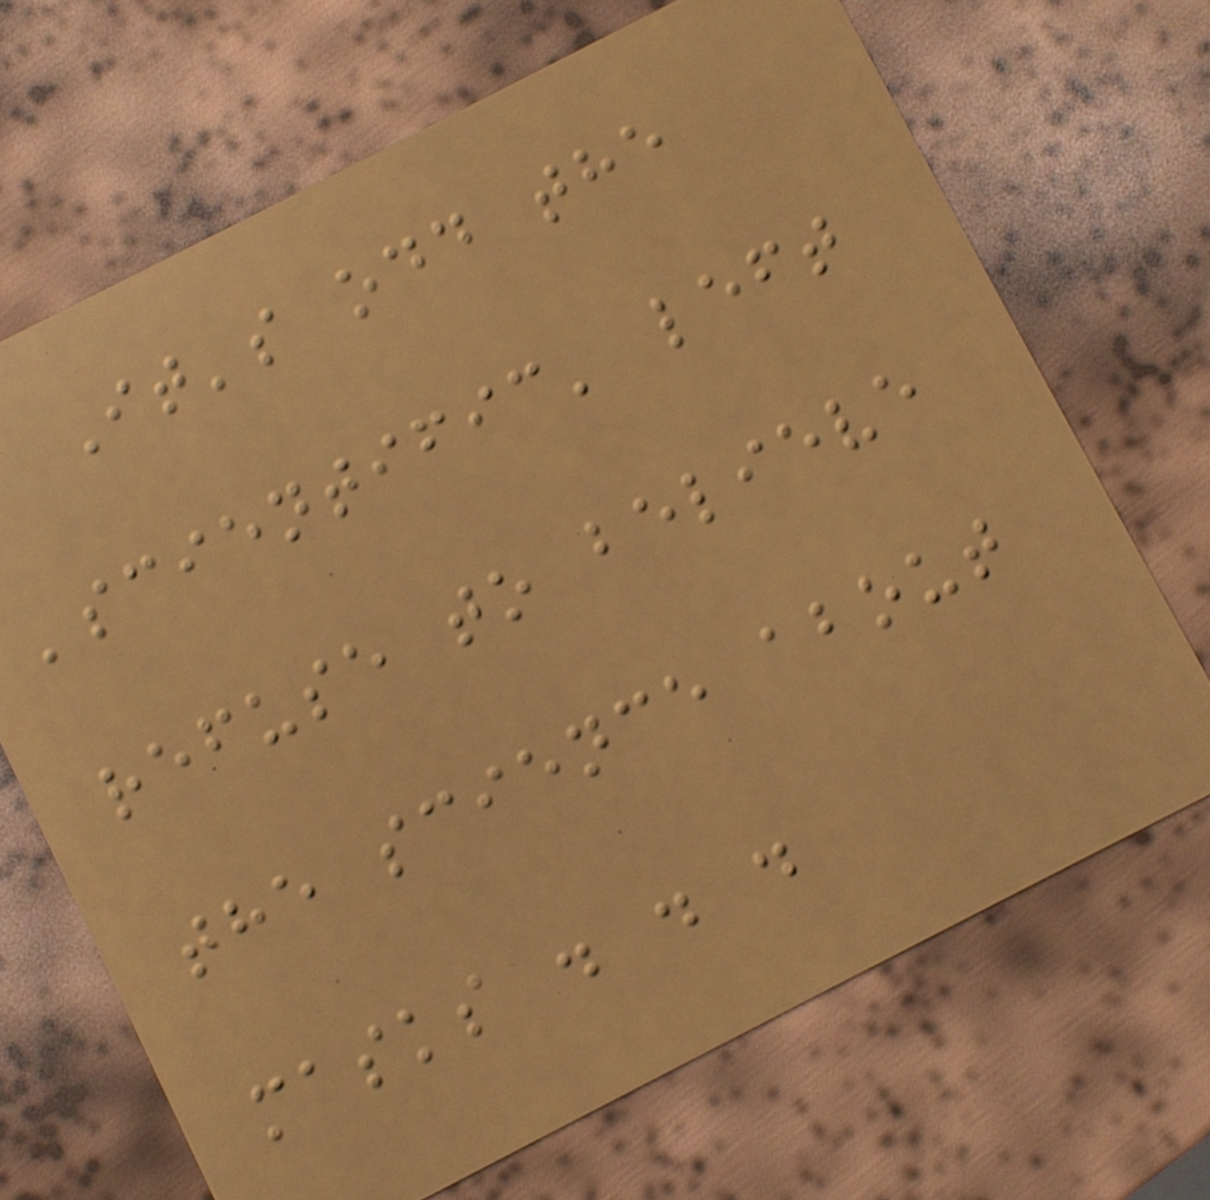It's odd the
'scientific' left
refuse to believe
the science about
masks . . .
